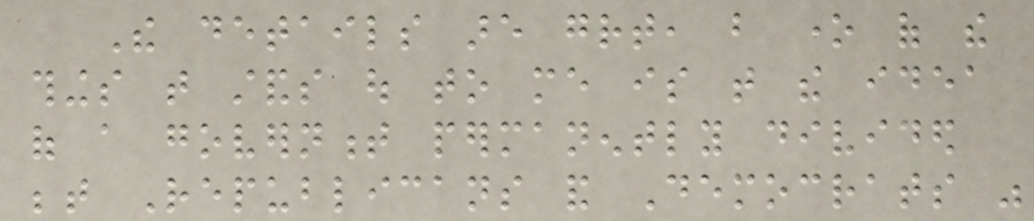The details are great, but one of the
things that stands out to me is that the idea
of a government permanently divided
between Republicans and Democrats was
